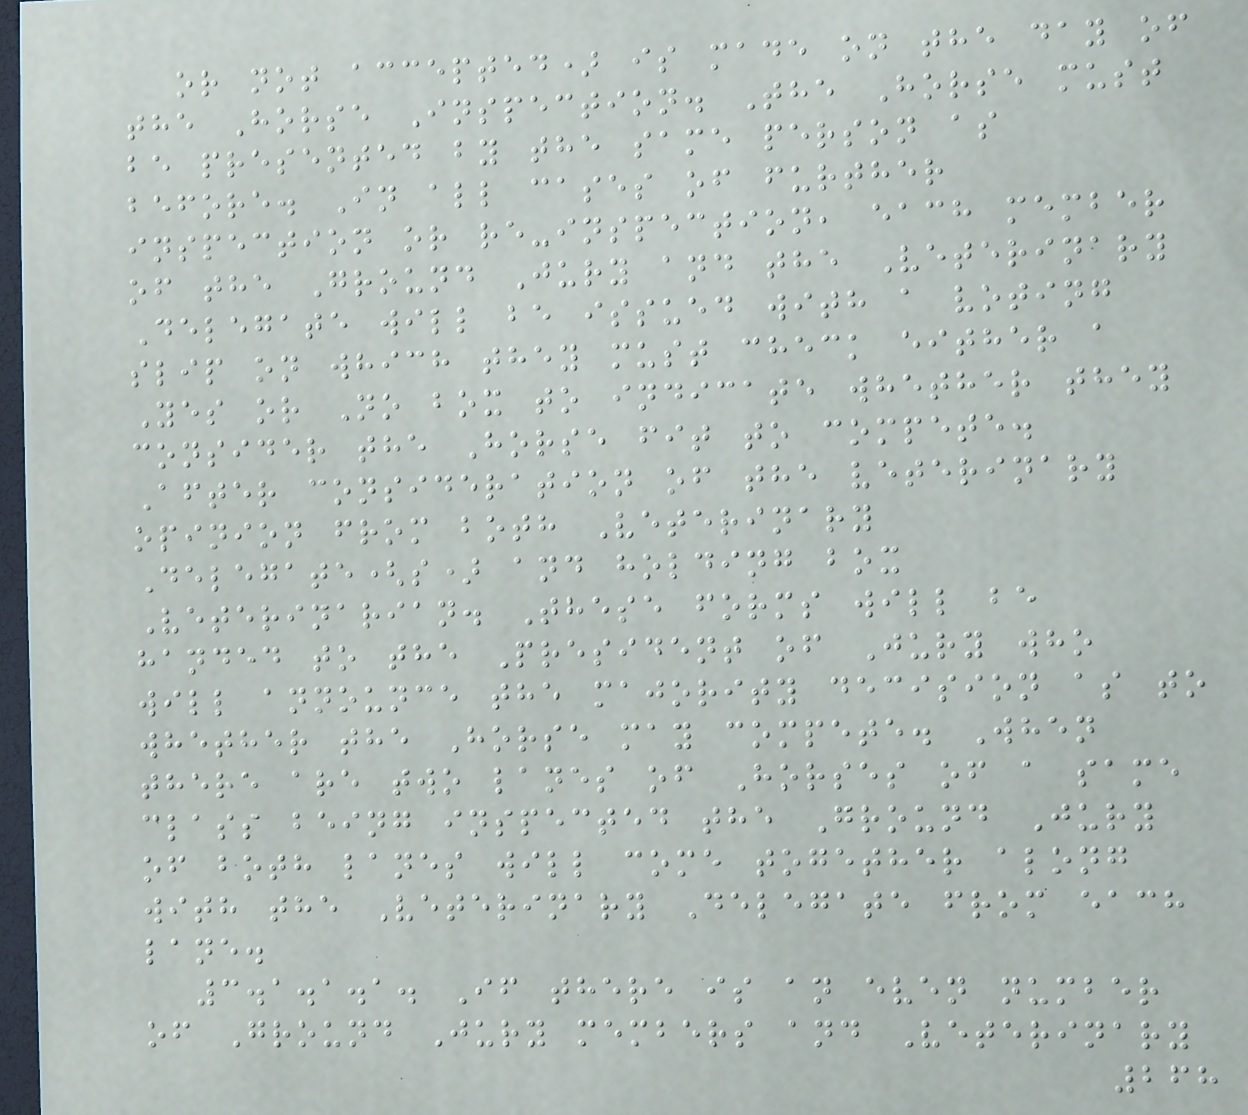or not accepted) is made on the day of
the Horse Inspection. The Horse must
be presented by the same person as
before. In all cases of further
inspection or re-inspection, each member
of the Ground Jury and the Veterinary
Delegate will be issued with a voting
slip on which they must check either a
Yes or No box to indicate whether they
consider the Horse fit to compete.
After consideration of the veterinary
opinion from both Veterinary
Delegate(s) and holding box
Veterinarian. These forms will be
handed to the President of Jury who
will announce the majority decision as to
whether the Horse may compete. When
there are two lanes of Horses of a same
class being inspected the Ground Jury
of both lanes will come together along
with the Veterinary Delegate from each
lane.
3.1.1.1. If there is an even number
of Ground Jury members and Veterinary
268
